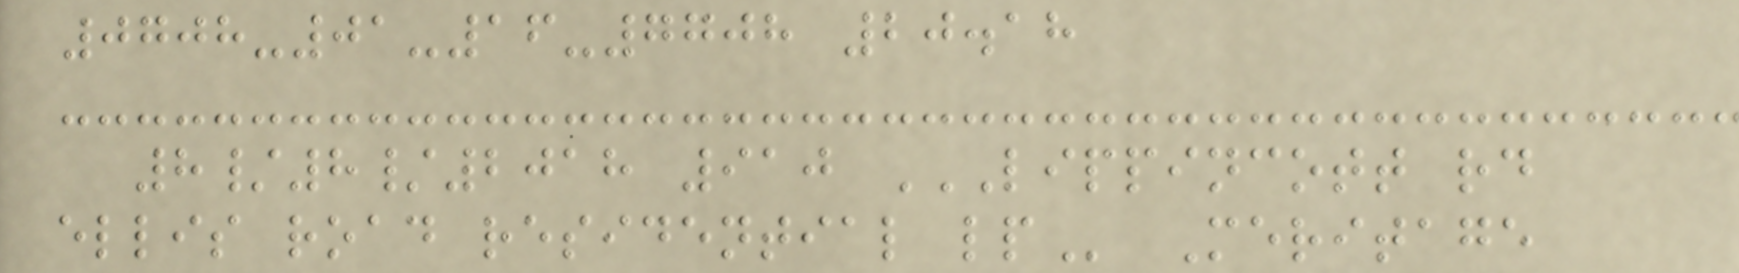0708-01-16-7708 20.18
8/8/2018 910 LIPPINCOTT RD
ELLIS ROAD RESIDENTIAL LP Meritage
